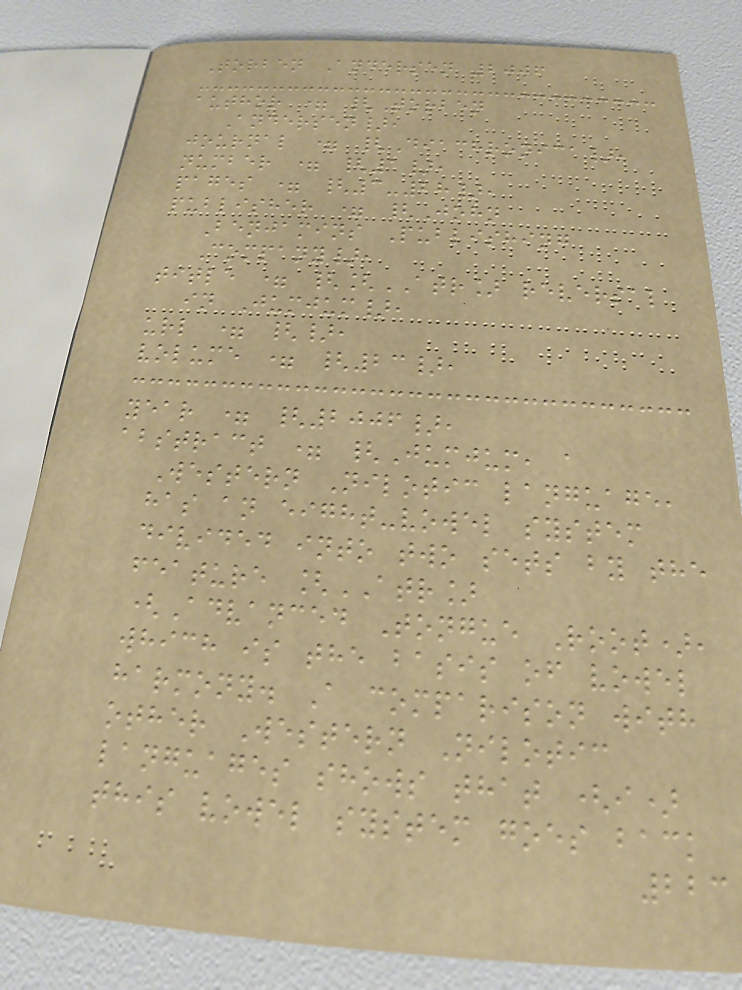Torben Andersen 2006
author = {Torben
Andersen},
journal = {Diachronica},
number = {1},
pages = {3-28},
publisher = {John
Benjamins Publishing
Company},
title = {[ATR] reversal
in Jumjum},
url = {},
volume = {23},
year = {2006},
abstract = {Jumjum, a
Western Nilotic language,
has an eight-vowel system
divided into two sets by the
feature [ATR]
(Advanced Tongue Root),
which is the basis of vowel
harmony. A comparison with
other Western Nilotic
languages shows that (i)
this vowel system goes back
223
